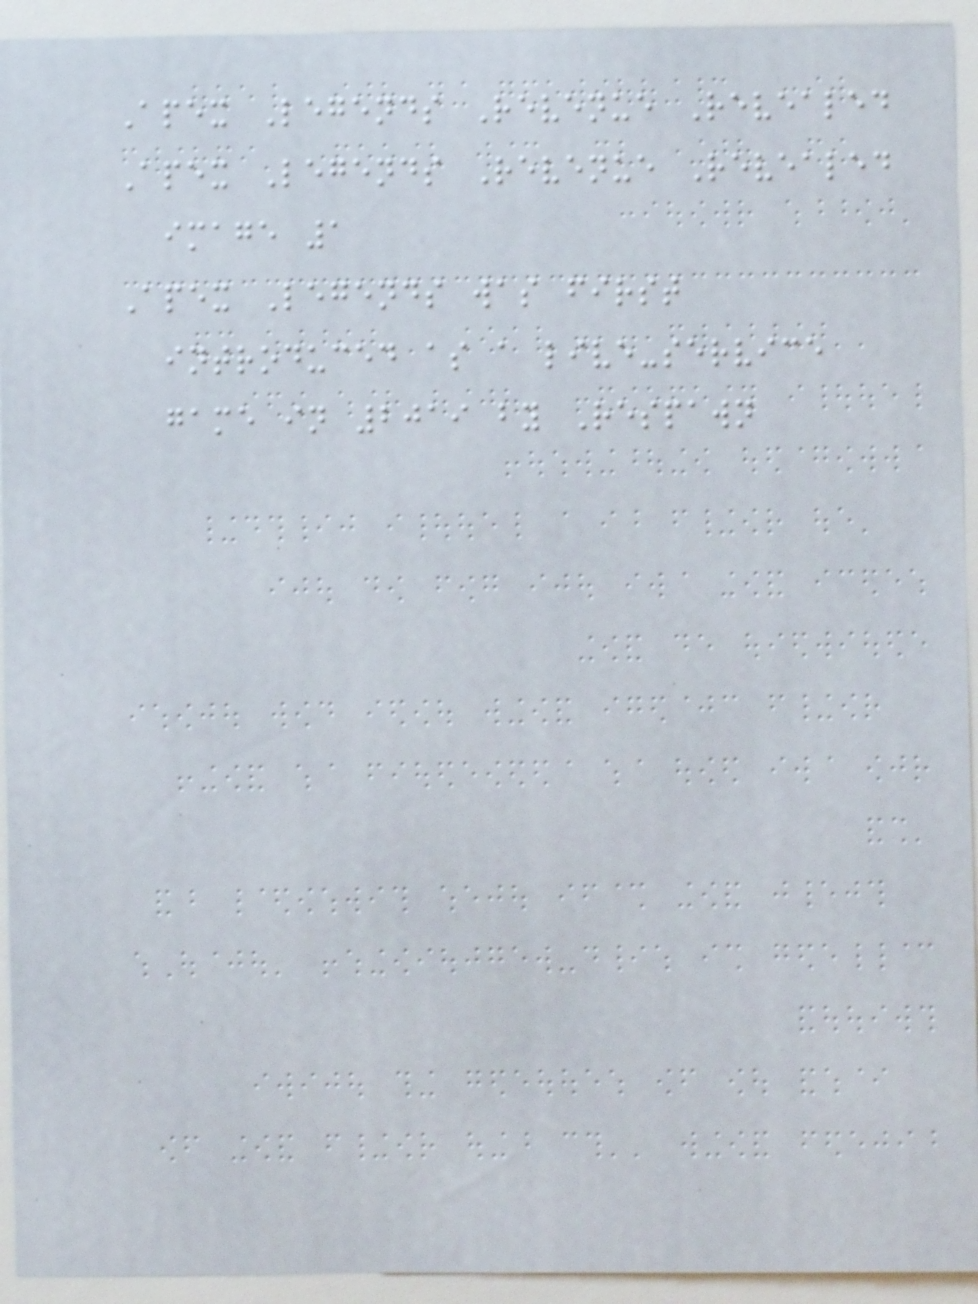Apex Legends Revenue Revealed
Apex Legends Revenue Revealed
image 1
Apex Legends was first
introduced as a live-service
game in 2019 by Respawn
